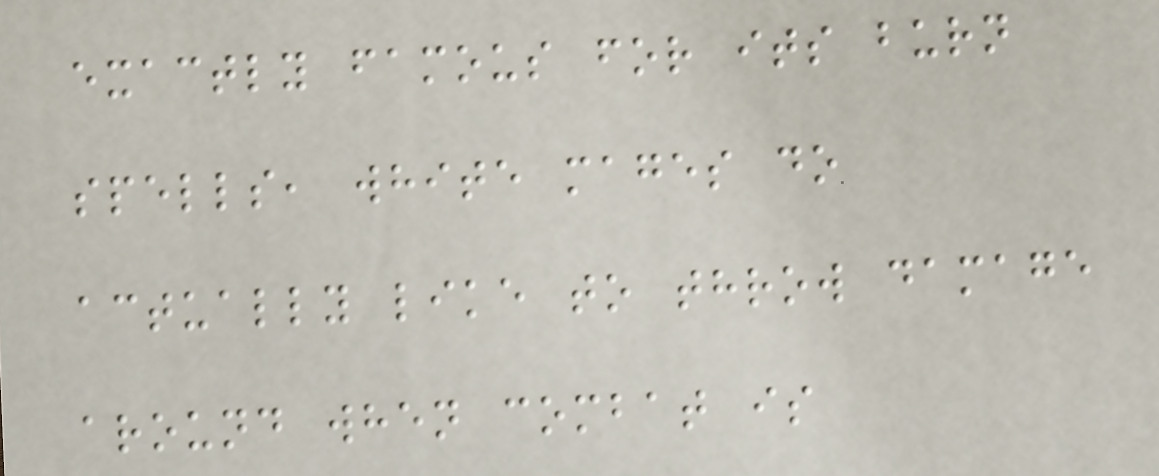exactly famous for its burn
spells, white mages do
actually like to throw damage
around when combat is
